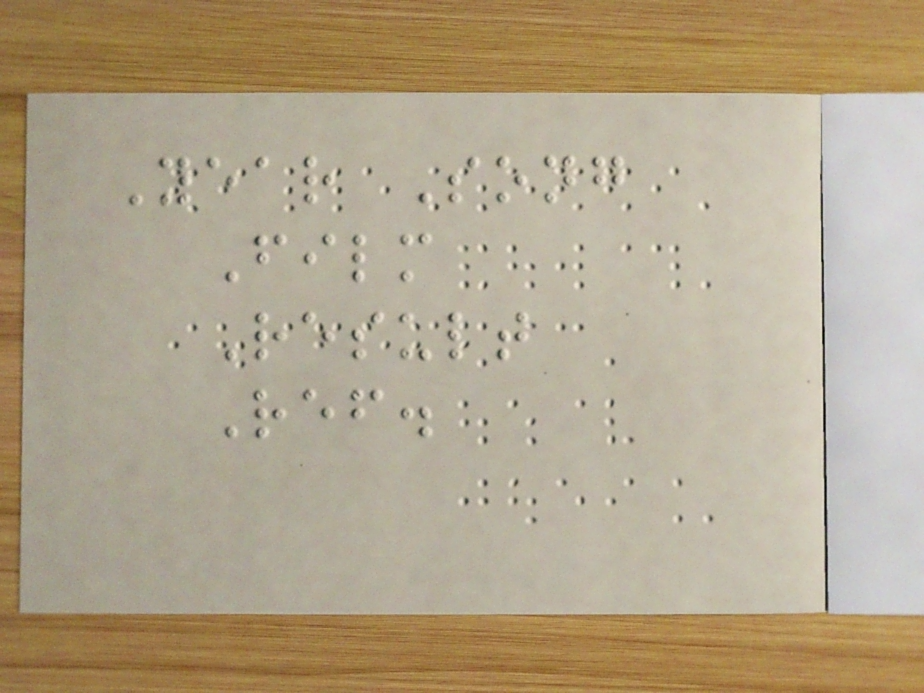Year Song
Film
Result
Ref.
